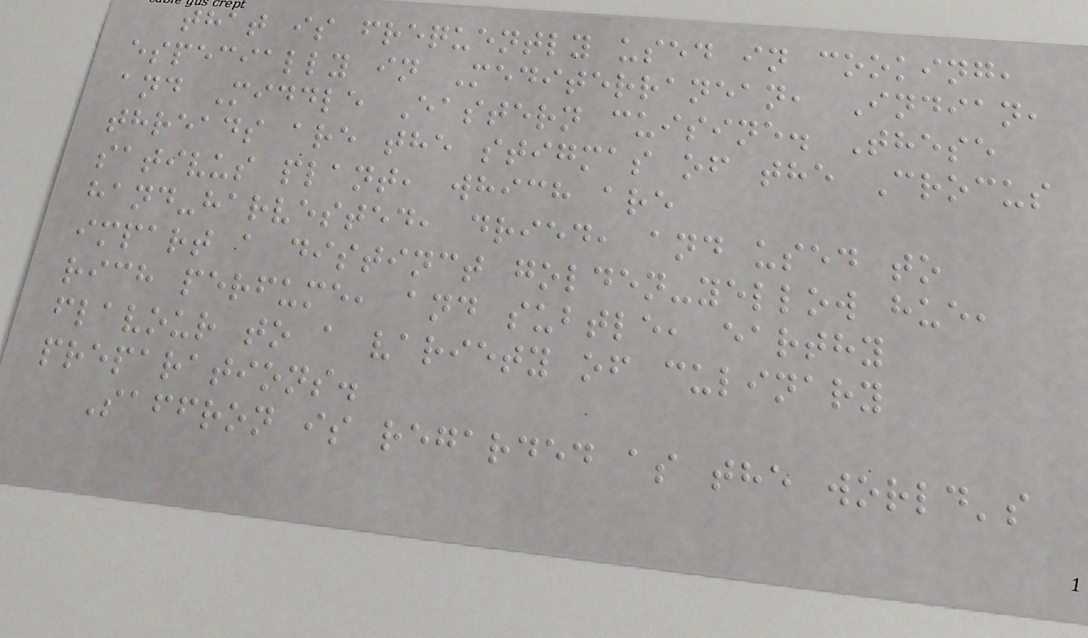that is frequently used in cooking,
especially in Mediterranean, Indian,
and Middle Eastern cuisine. These
threads are the stigmas of the Crocus
sativus plant, which are
hand-harvested, dried, and used to
impart a distinct golden-yellow hue,
rich perfume, and subtle, earthy
flavour to a variety of culinary
preparations.
Saffron is regarded as the world's
